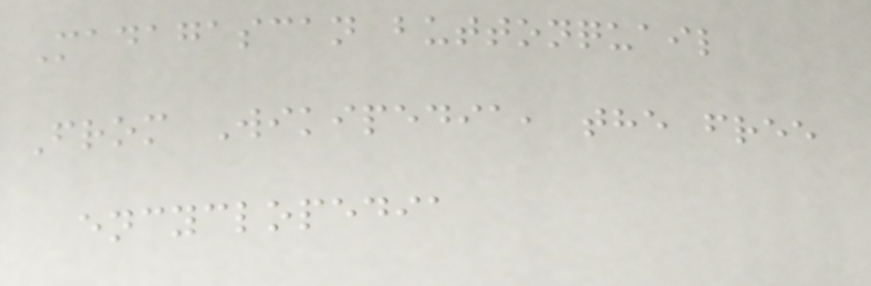Madagascan buttonquail
From Wikipedia, the free
encyclopedia
